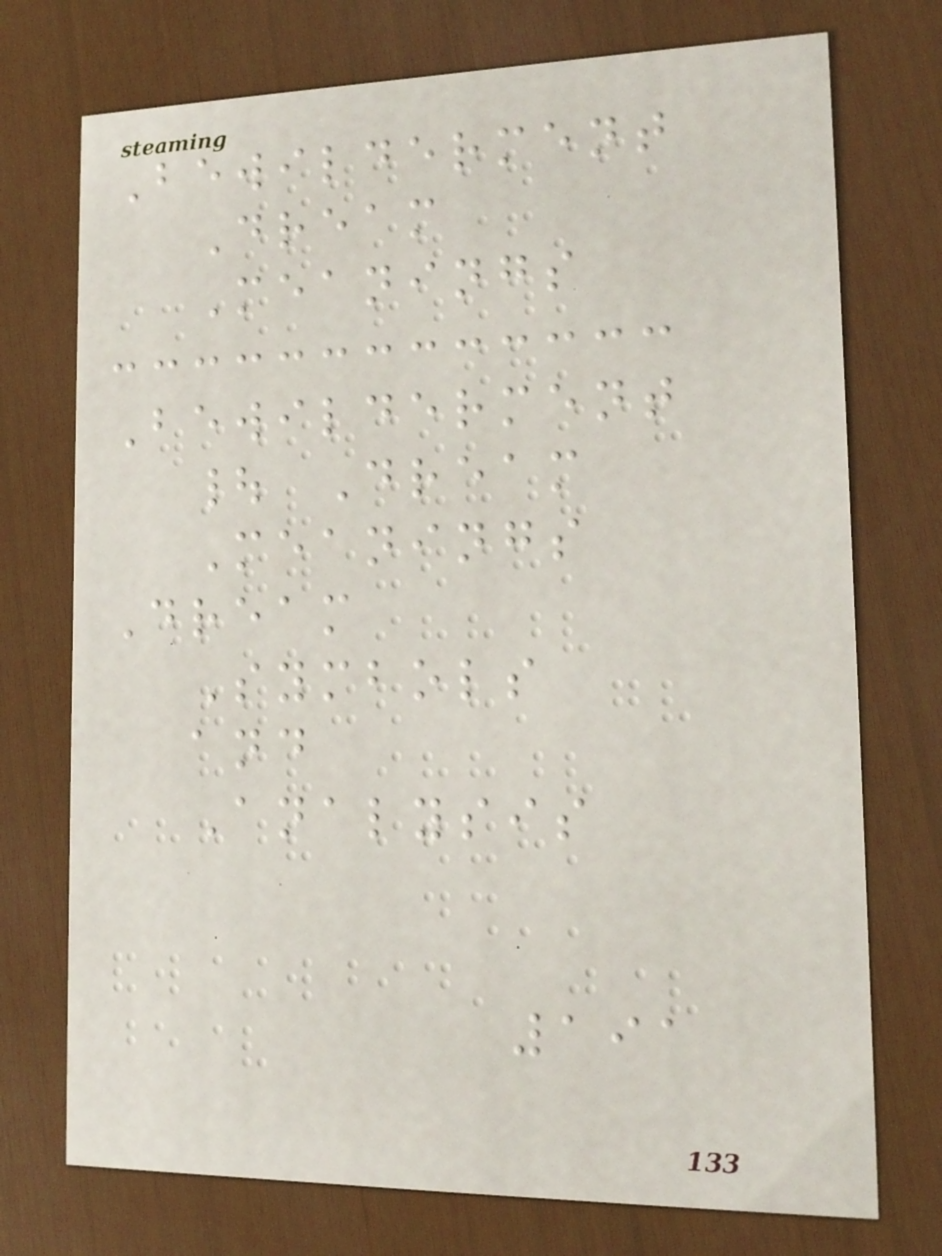Bewilderment
Dream
Meanings
Bewilderment
| Dream
Meanings
Dream
Symbols
and
Analysis
191
